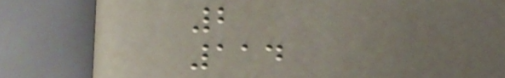2
114
